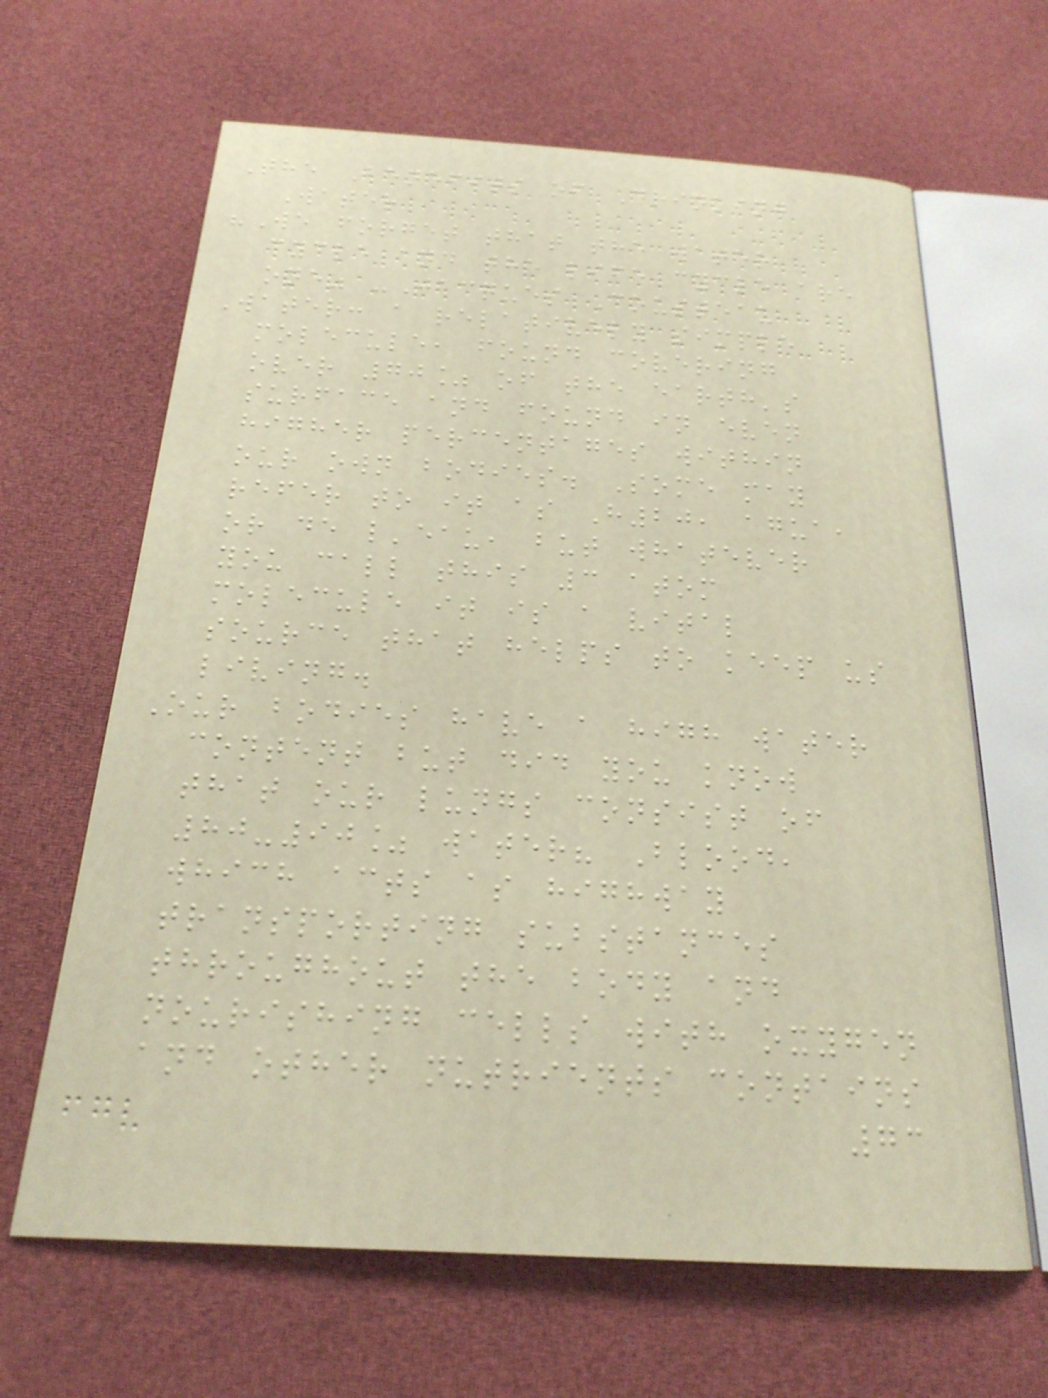The Benefits of Drinking
Water
"We forget that the water
cycle and the life cycle are
one" -Jacques Cousteau
Water: a relatively simple
molecule, found covering
over 70% of the earth's
surface and found in even
higher percentages within
our own bodies. Some may
refer to it as H20, agua,
or de l'eau, but whatever
you call this 3 atom
molecule it is a vital
source that helps to keep us
living.
Our bodies have a high water
content but did you know
that our lungs consist of
80-90% water? Blood,
which acts as highway
transporting substances
throughout the body and
nourishing cells with oxygen
and other nutrients contains
73
